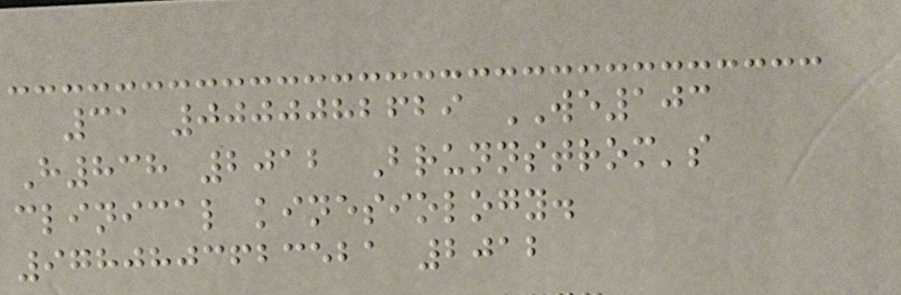31 0000082629 WE103
H838 2012 Brunnstrom's
clinical kinesiology.
9780803623521 2012
